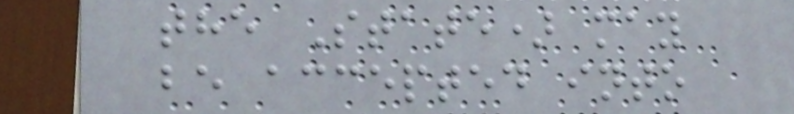the State) may
be accepted into
